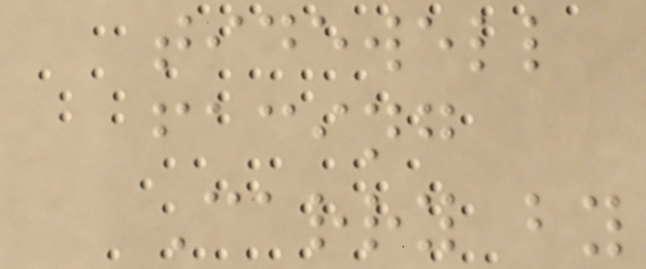tidewell
facing
Carry by
